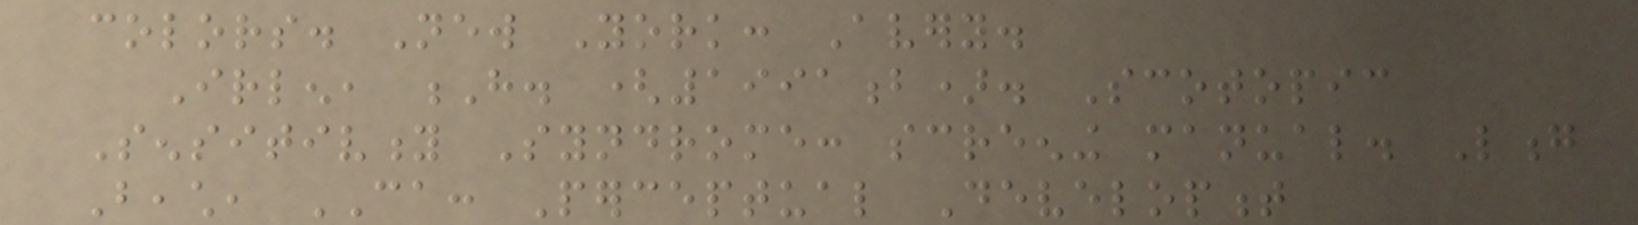colors. New York: Avery.
Irlen, H. (1991b). Scotopic
Sensitivity Syndrome: screening manual. Long
Beach, CA: Perceptual Development
